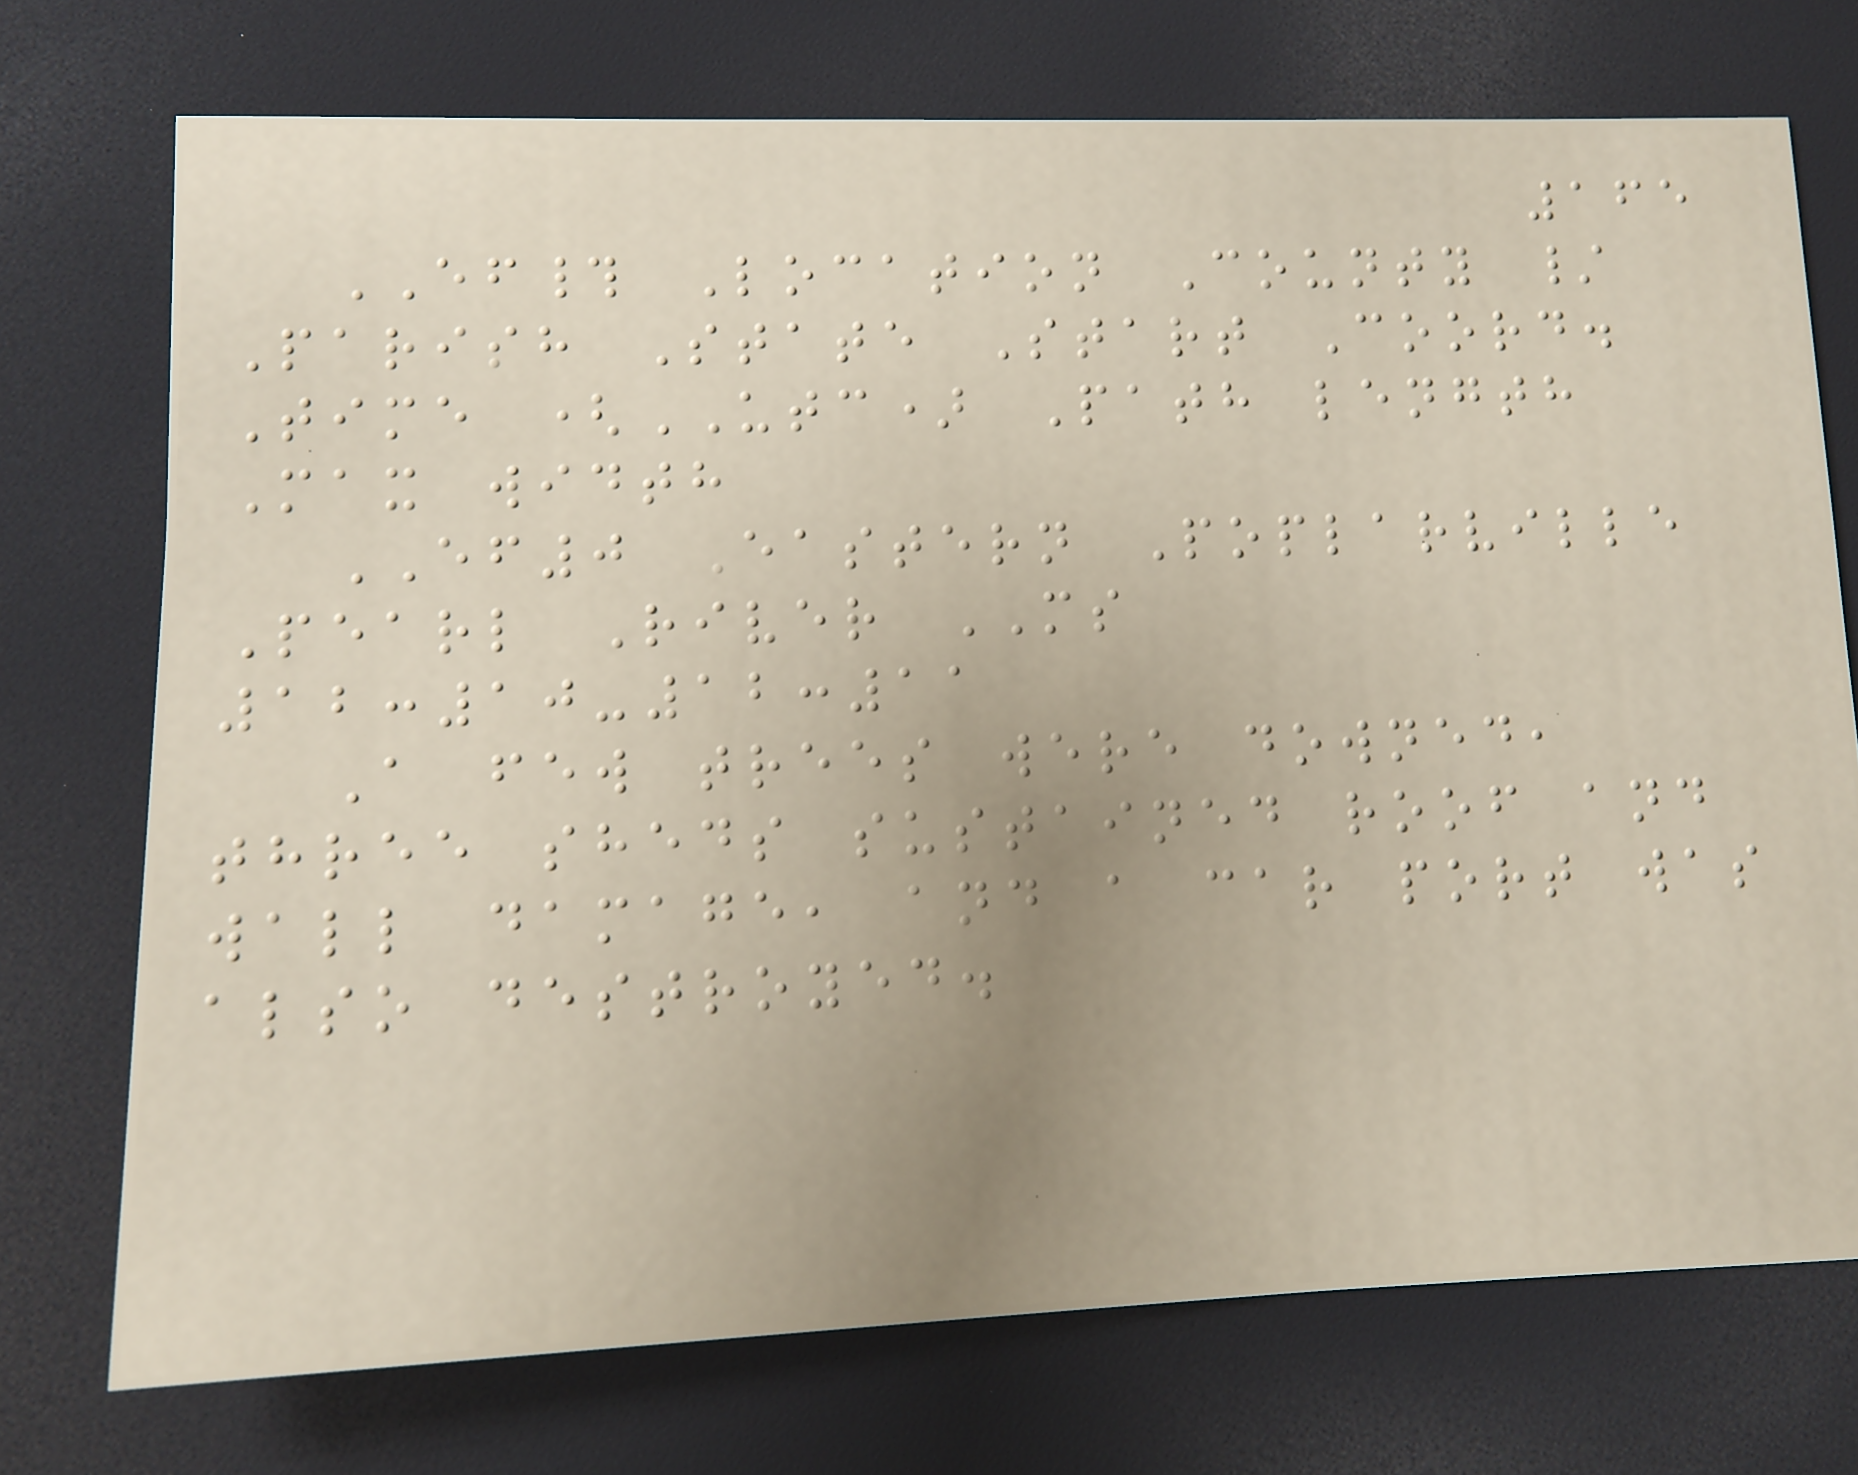165
EF# Location County /
Parish State Start Coord.
Time (UTC) Path length
Max width
EF0 Eastern Poplarville
Pearl River MS
12:10-12:11
A few trees were downed,
three sheds sustained roof and
wall damage, and a car port was
also destroyed.
